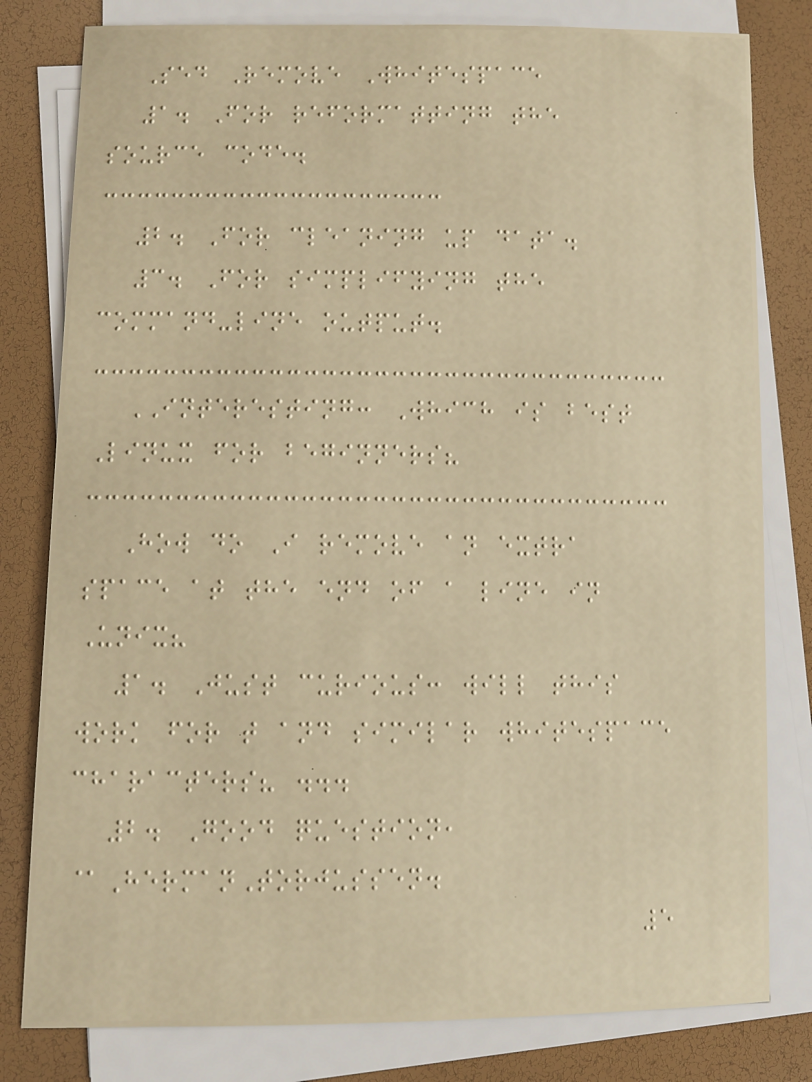Sed Remove Whitespace
1. For reformatting the
source code.
2. For cleaning up data.
3. For simplifying the
command-line output.
INTERESTING: Which is best
Linux for beginners?
How do I remove an extra
space at the end of a line in
Unix?
1. Just curious: will this
work for t and similar whitespace
characters? ...
2. Good question,
@HermanTorjussen.
5
